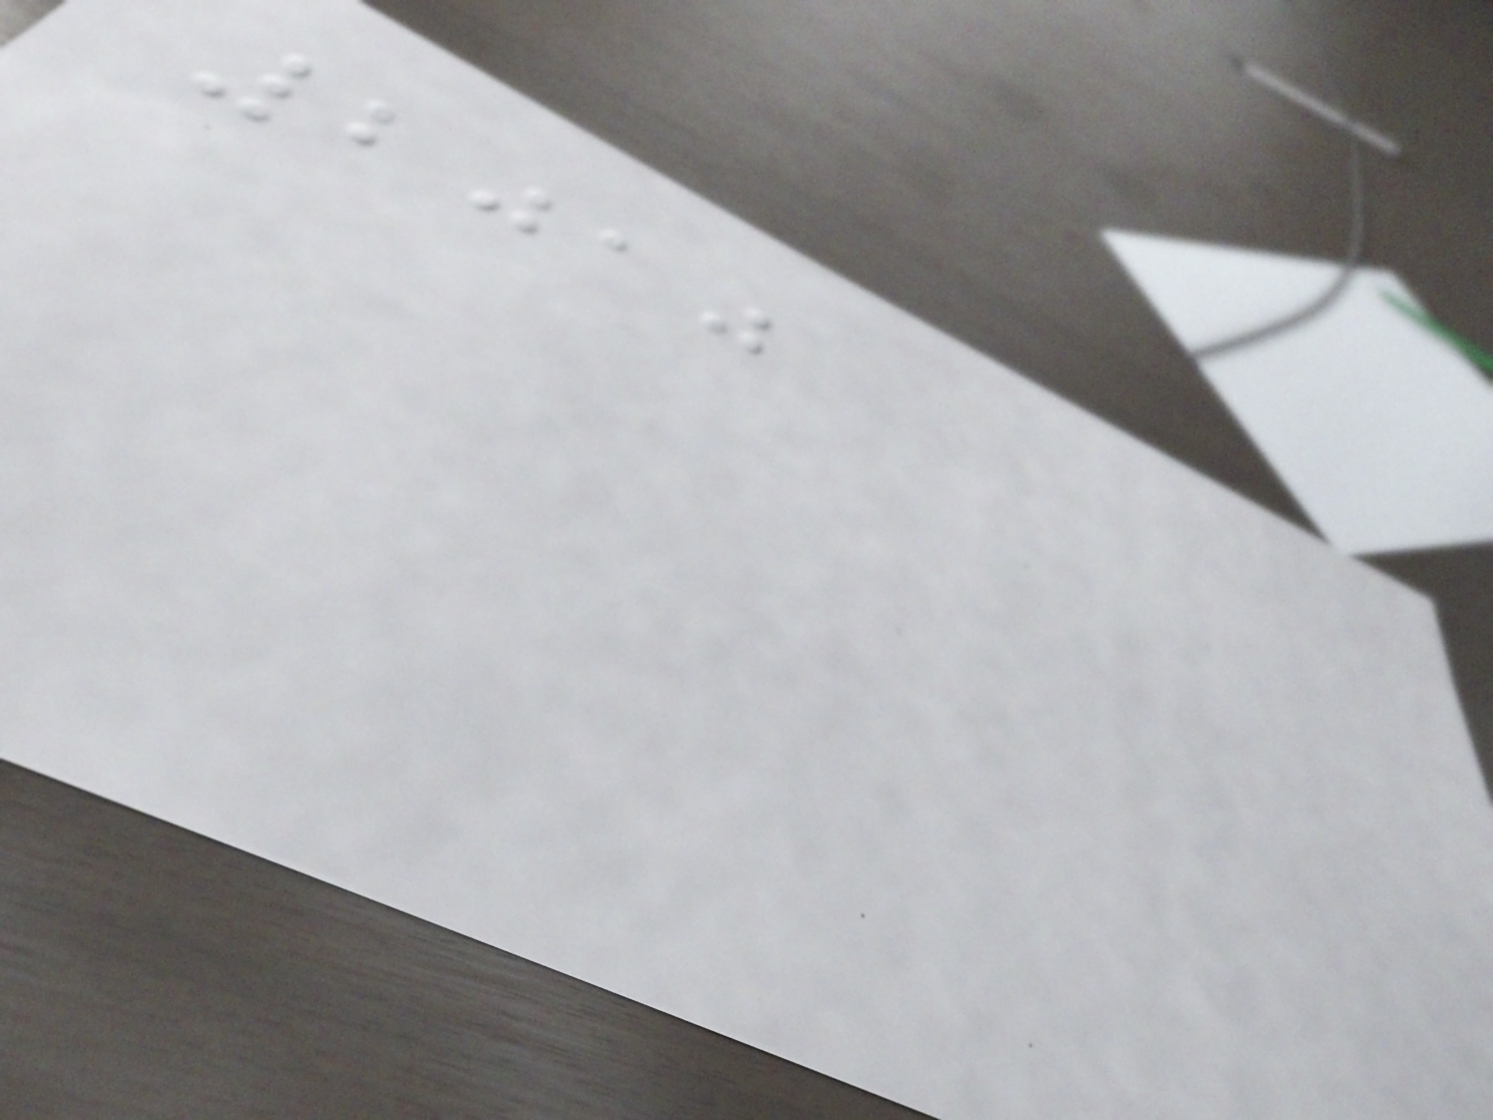2010
